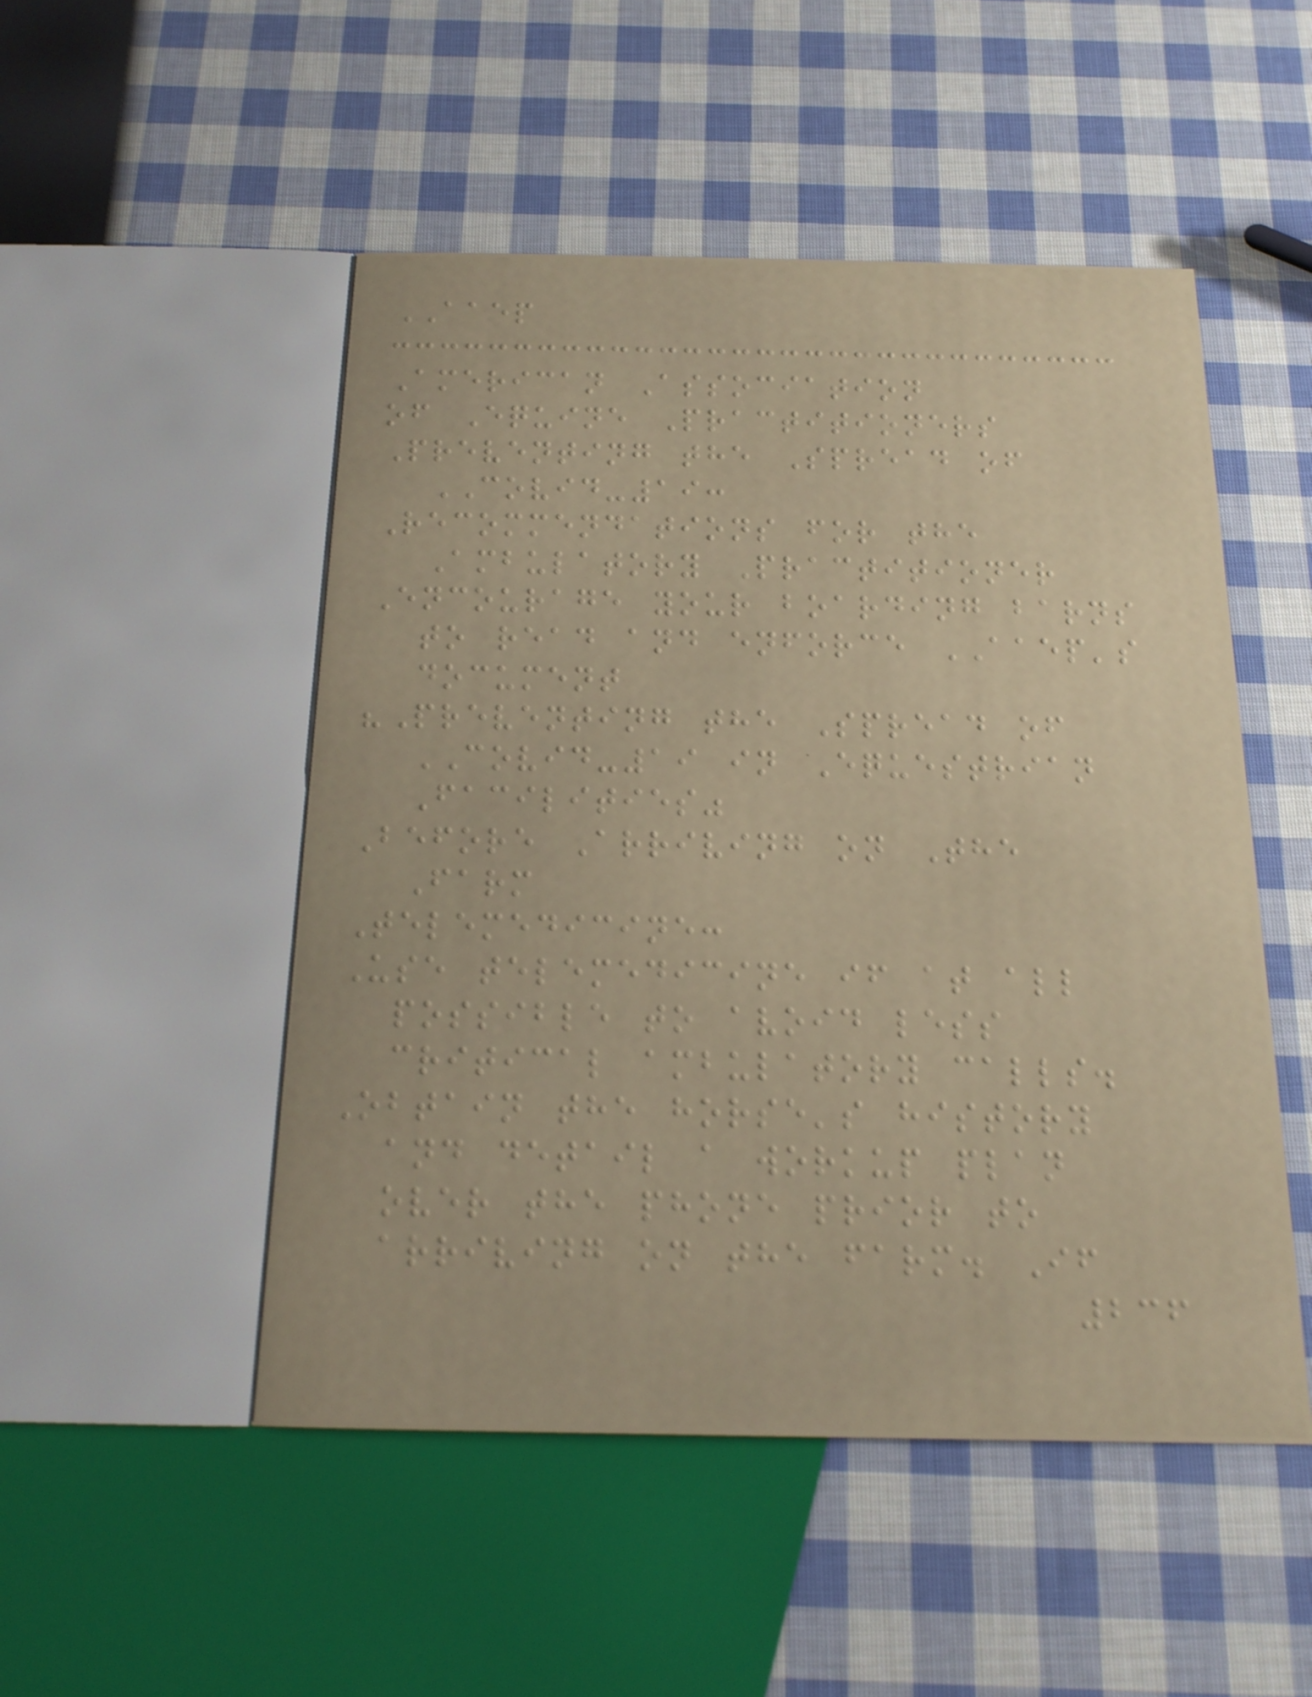AAEP
American Association
of Equine Practitioners
Preventing the Spread of
COVID-19:
Recommendations for the
Ambulatory Practitioner
Encourage your boarding barns
to read and enforce AAEP's
document
"Preventing the Spread of
COVID-19 in Equestrian
Facilities"
Before Arriving on The
Farm
Telemedicine:
Use telemedicine if at all
possible to avoid less
critical ambulatory calls.
Obtain the horse's history
and detail a workup plan
over the phone prior to
arriving on the farm. If
236
